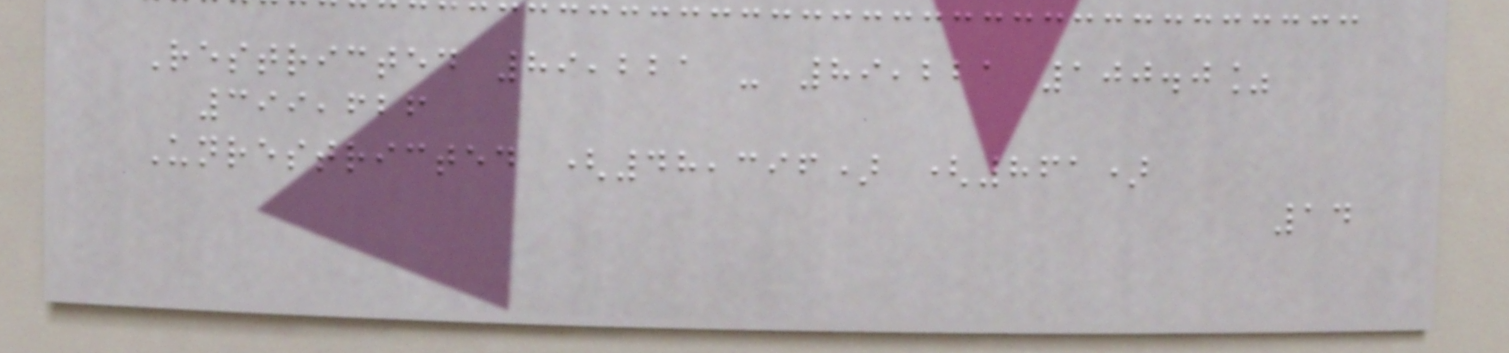Restricted 89,221 - 89,221 100.0%
399,626
Unrestricted (48,396) (861)
14
